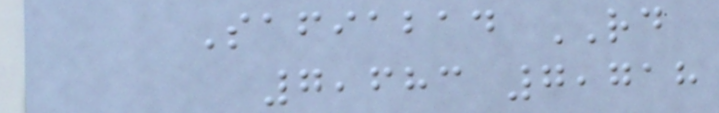Safiabad RD
7,683 7,718
